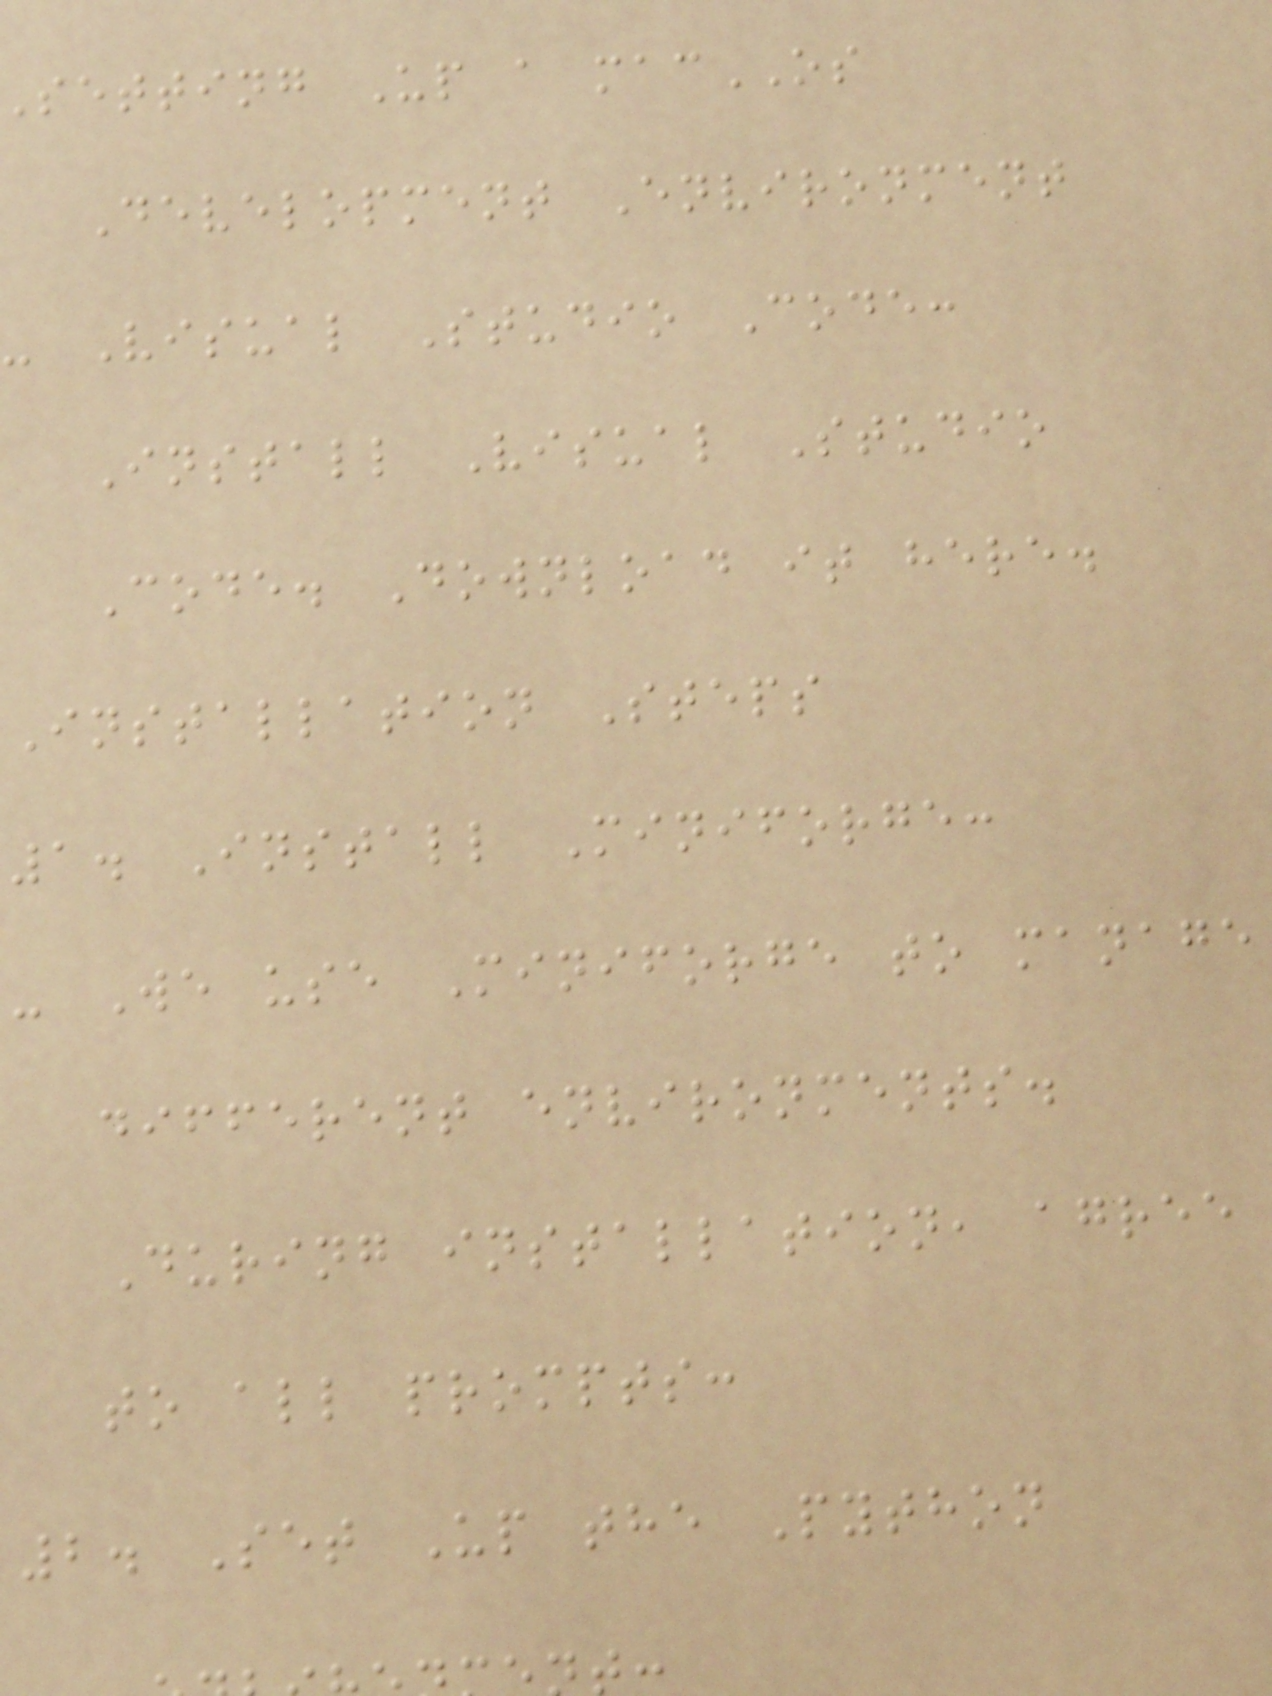setting Up a macOS
Development Environment
- Visual Studio Code:
Install Visual Studio
Code. Download it here.
Installation Steps
1. Install Miniforge:
- We use Miniforge to manage
different environments.
During installation, agree
to all prompts:
2. Set Up the Python
